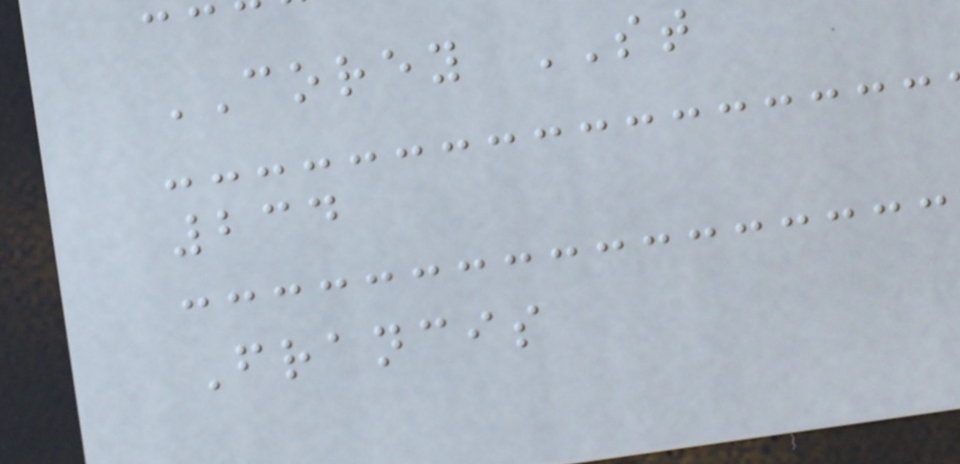COREY ST
234
Francis
